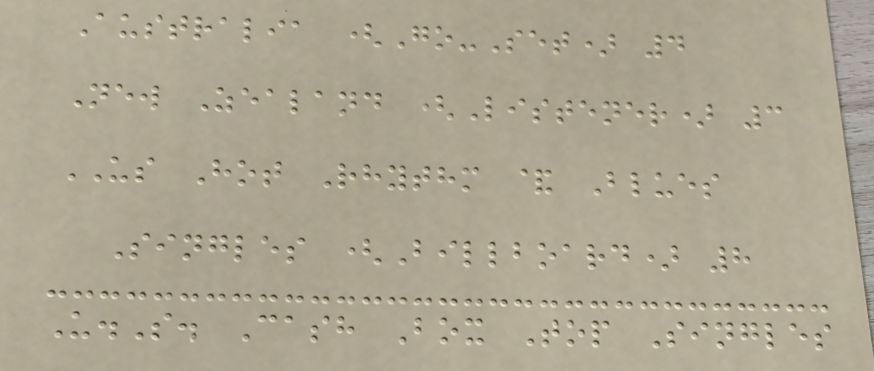Australia (Go-Set) 4
New Zealand (Listener) 3
US Hot Rhythm & Blues
Singles (Billboard) 8
U.S. Cash Box Top Singles
